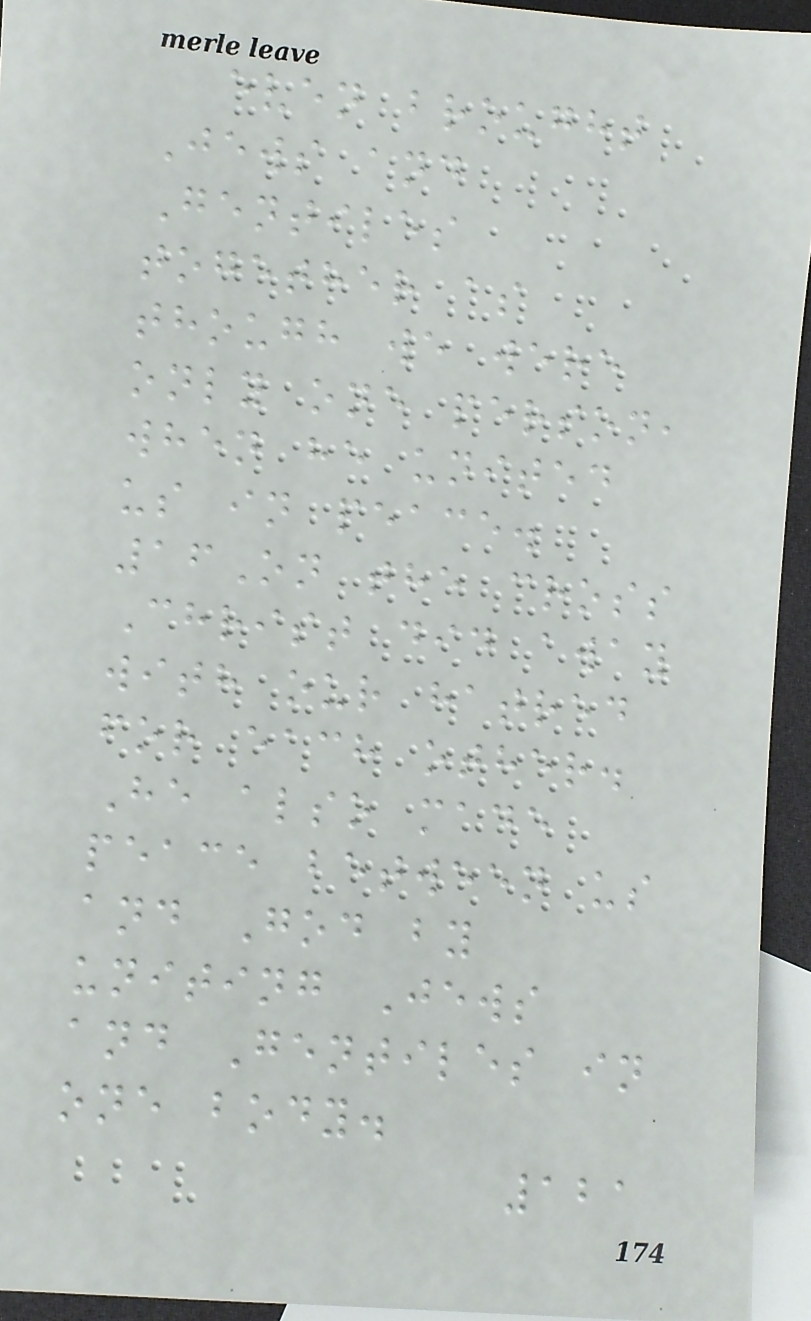even brought
Jews and
Gentiles
together as
though we were
only one person,
when he united
us in peace.
16On the cross
Christ did away
with our hatred
for each other.
He also made
peace between us
and God by
uniting Jews
and Gentiles in
one body.
121
